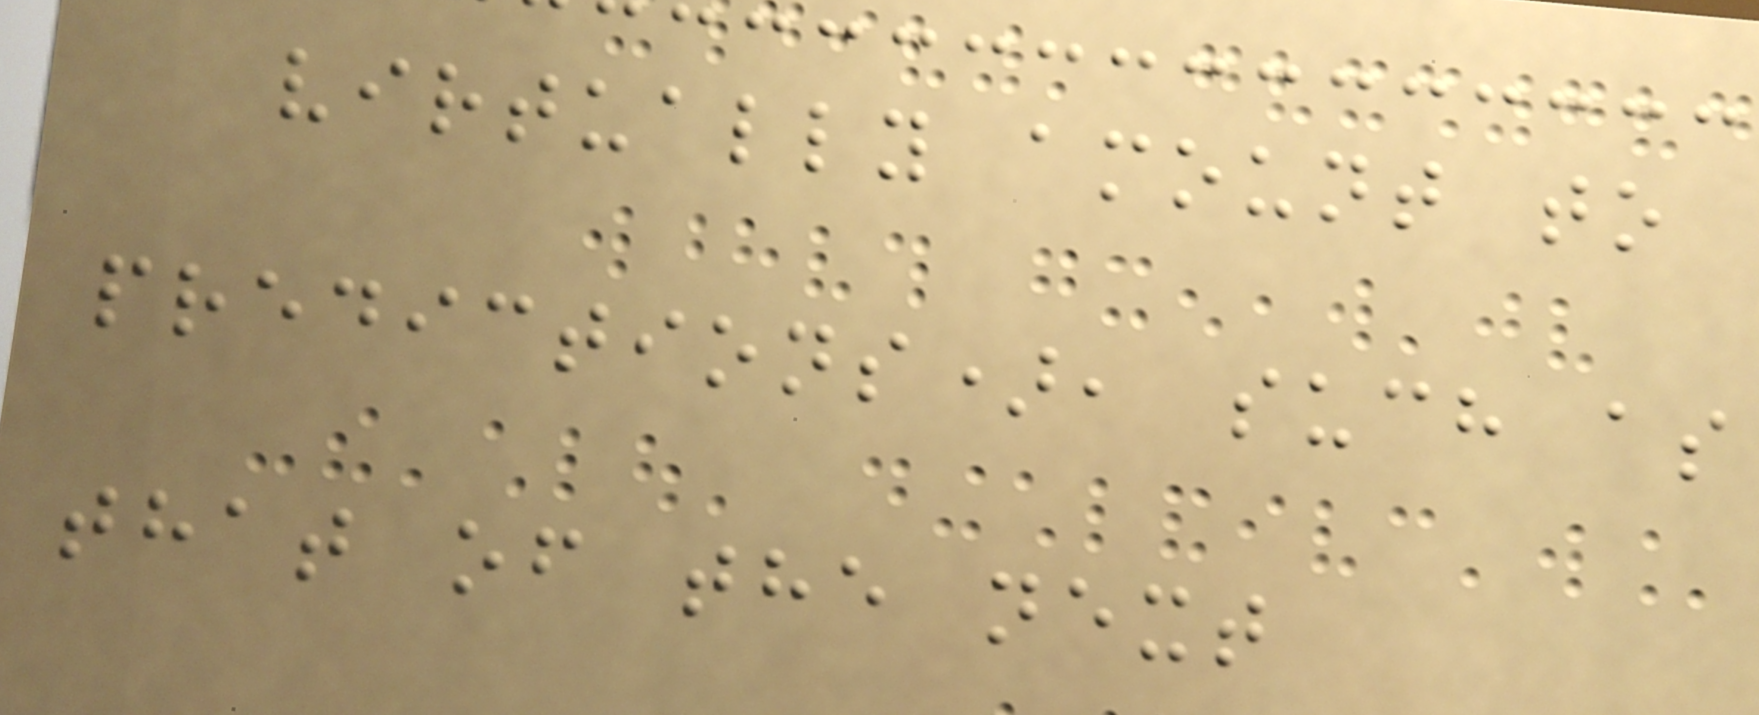virtually amount to
predictions), such as
that of the next
